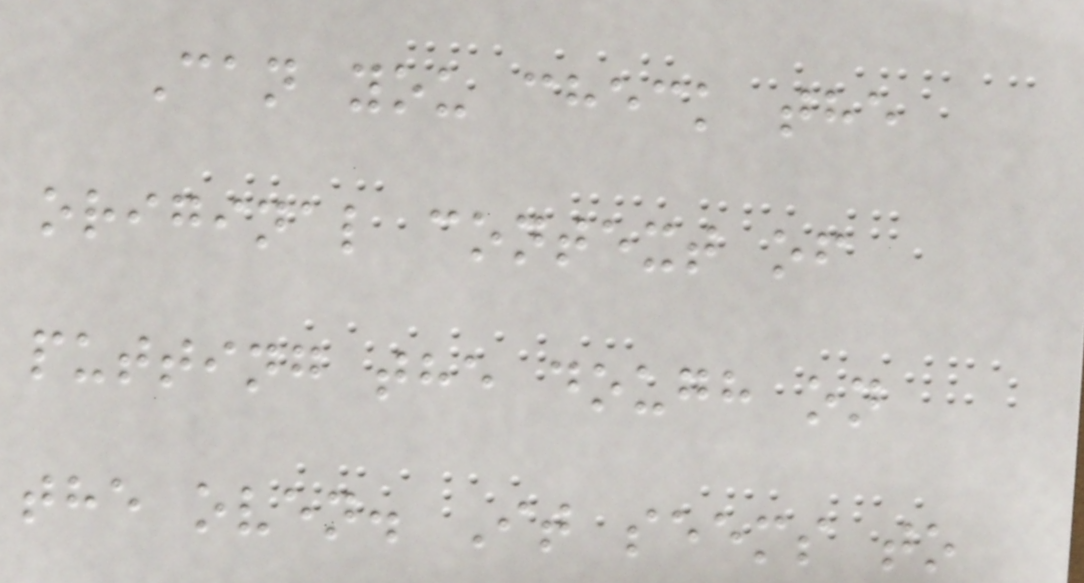Can you check the
original context of
putting the dough on
the oven. It seems to
